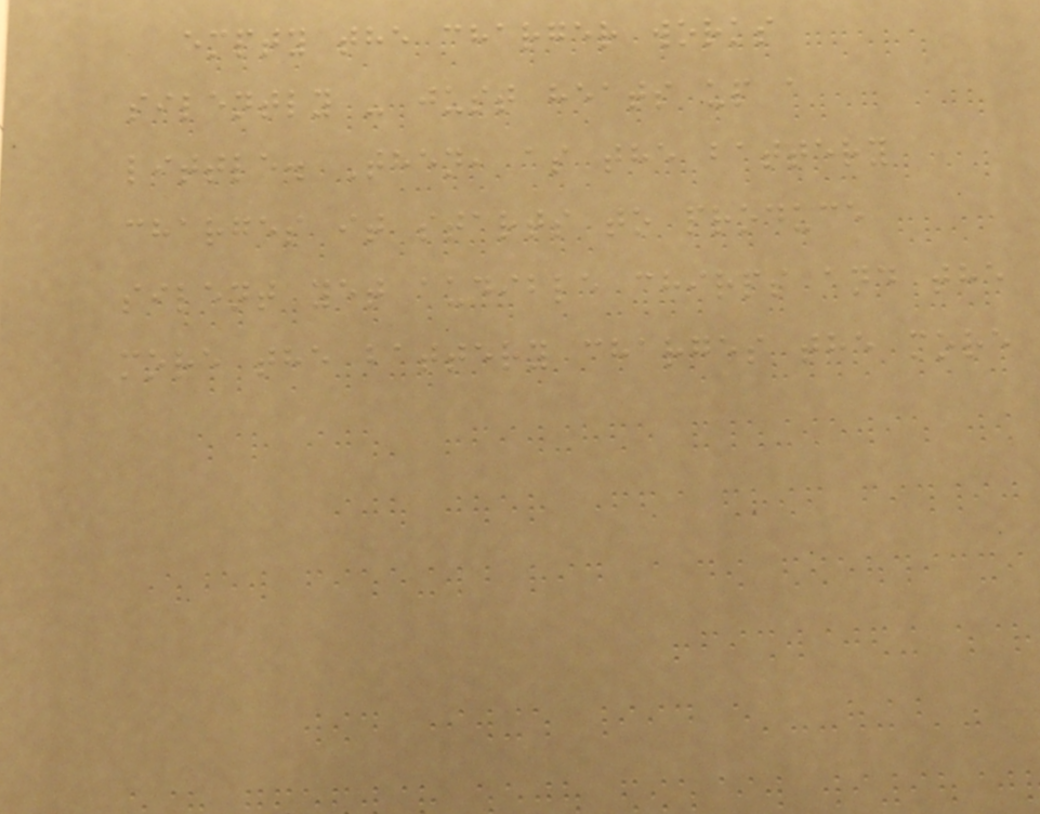empty the charger works
silently - just heats up a
little. Then, as the battery
charges it starts to produce
silent yet audible chirps and the
more the battery charges the more
